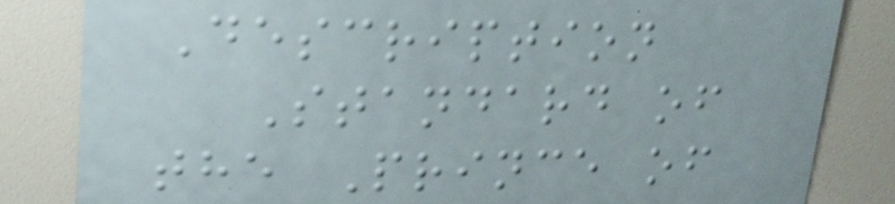Description
Standard of
the Prince of
